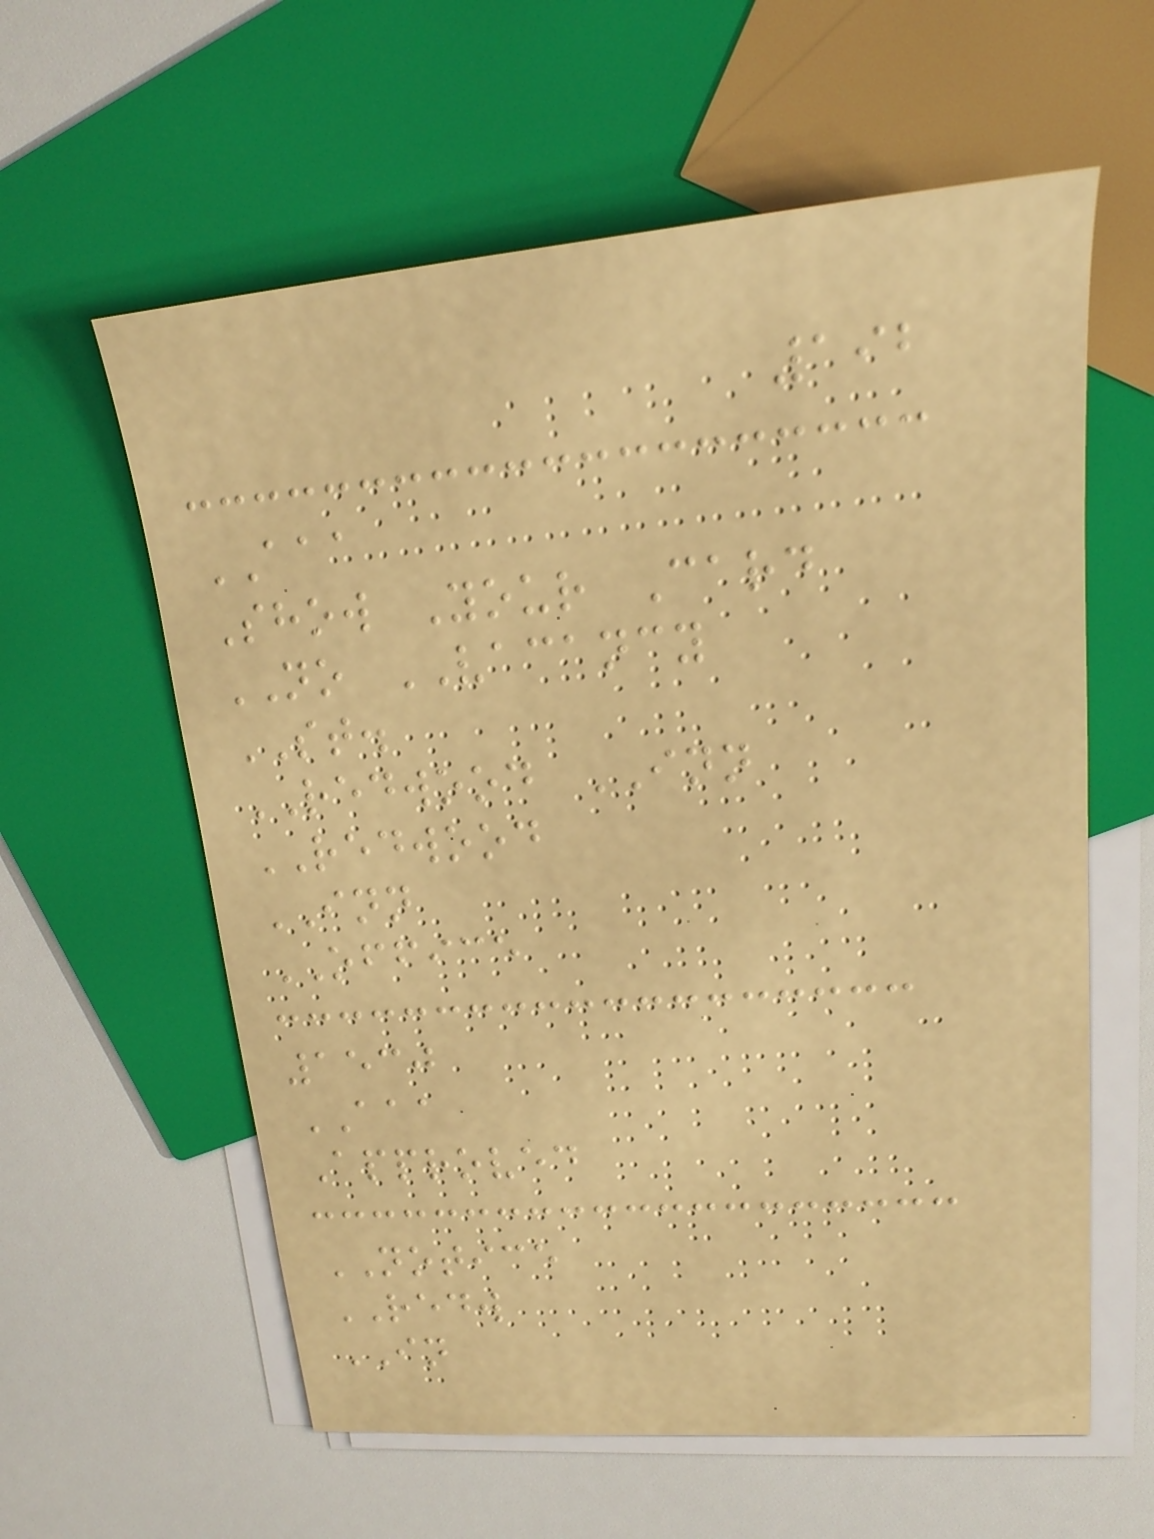192
AAA
Show Your Card
NO VACANCY
ST.
REDWOOD INN
REDWOOD
INN
OFFICE
1530
AAA
Approved
NOTICE
REDW
IN
